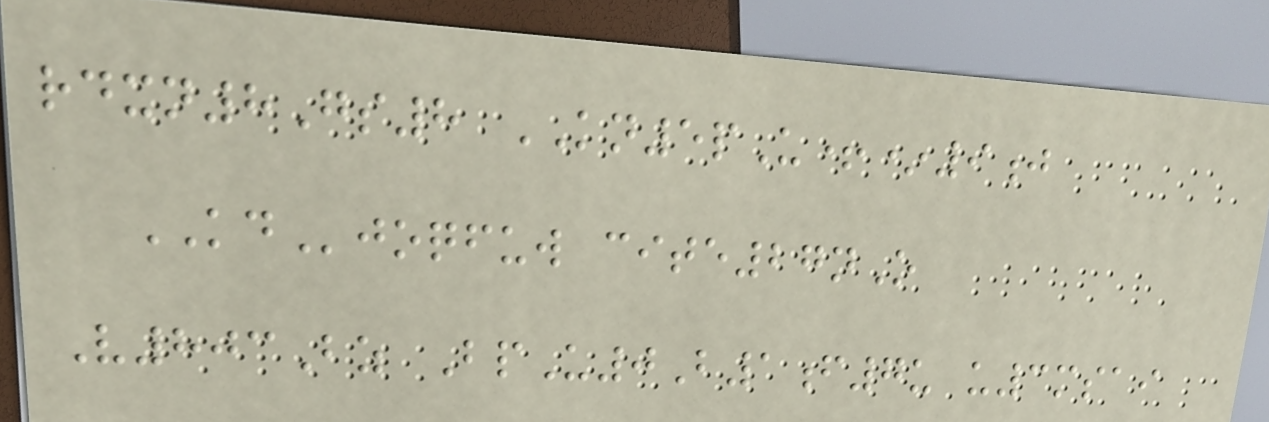rdxn8Gs8 KN5pU+*9j
KDjoqfuw cite27nO
V803Bz BpU0B1f7u u3msai
